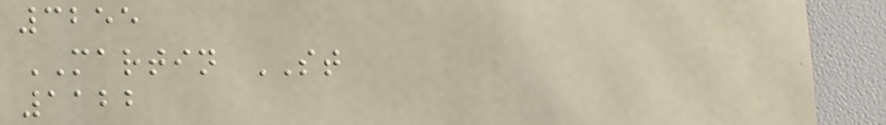3255
MARTIN ST
1122
